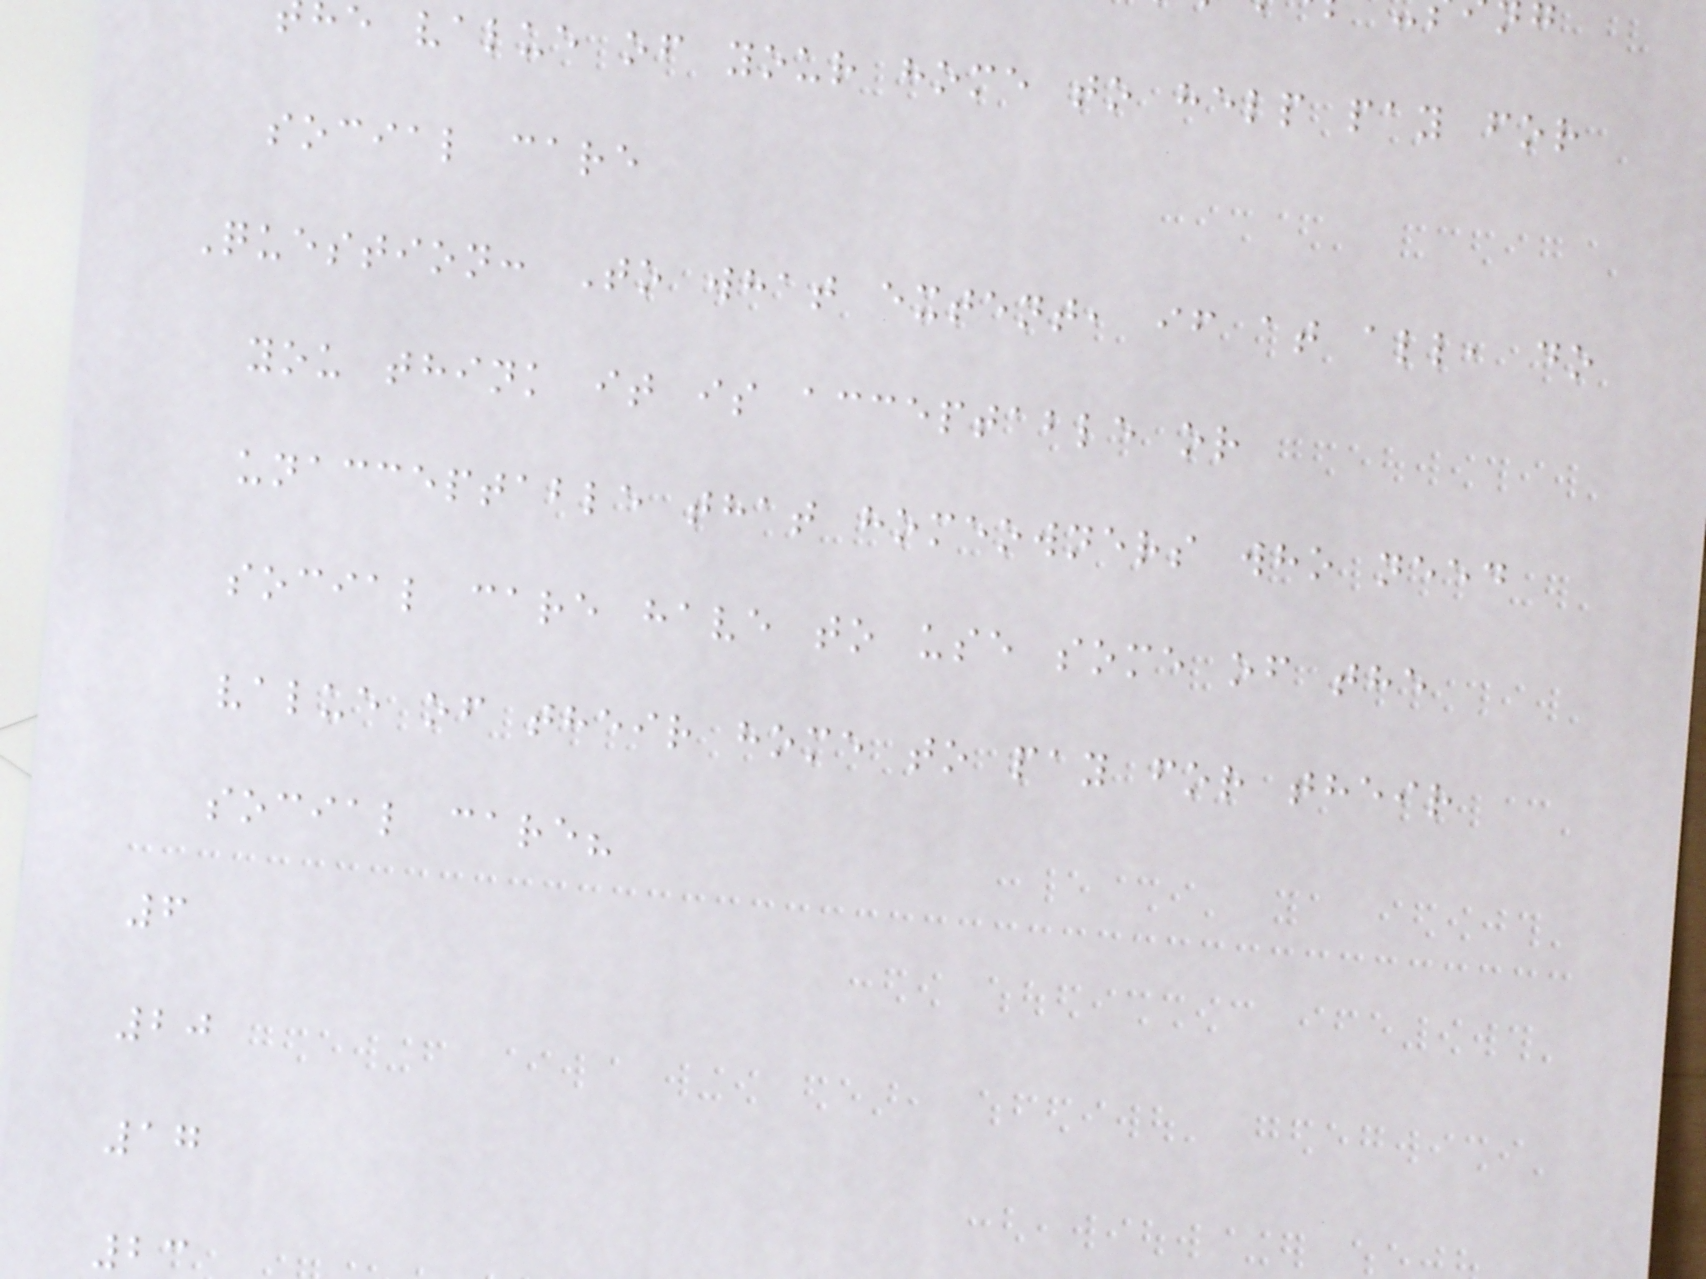e value of your home to help pay for
social care
Question: To what extent, if at all, do
you think it is acceptable or
unacceptable that homeowners who need
social care have to use some of the
value of their home to pay for their
social care?
6
20
17
23
